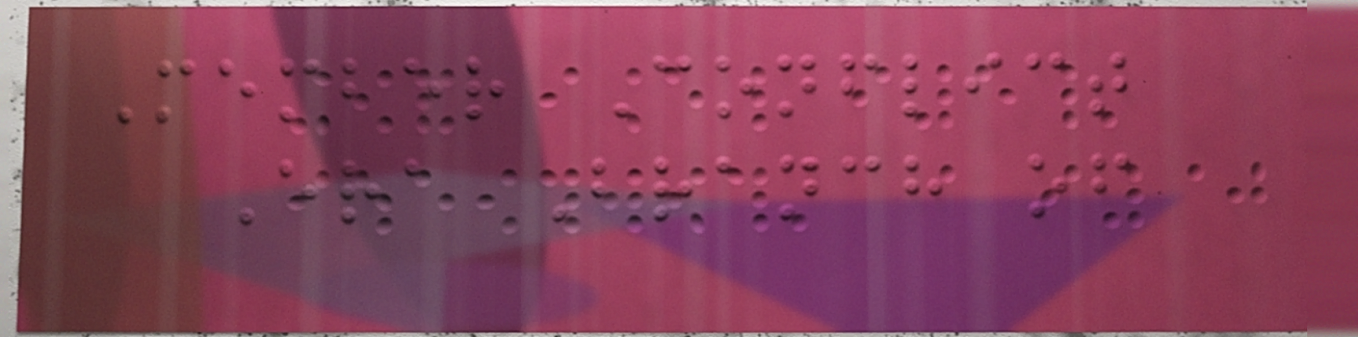Member Conflict
Era Branch of
